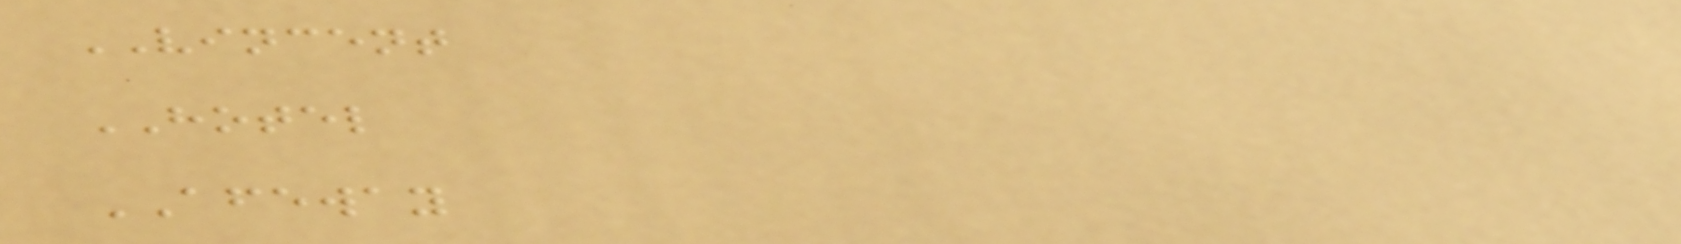VINCENT
HOTEL
AFEWAY
